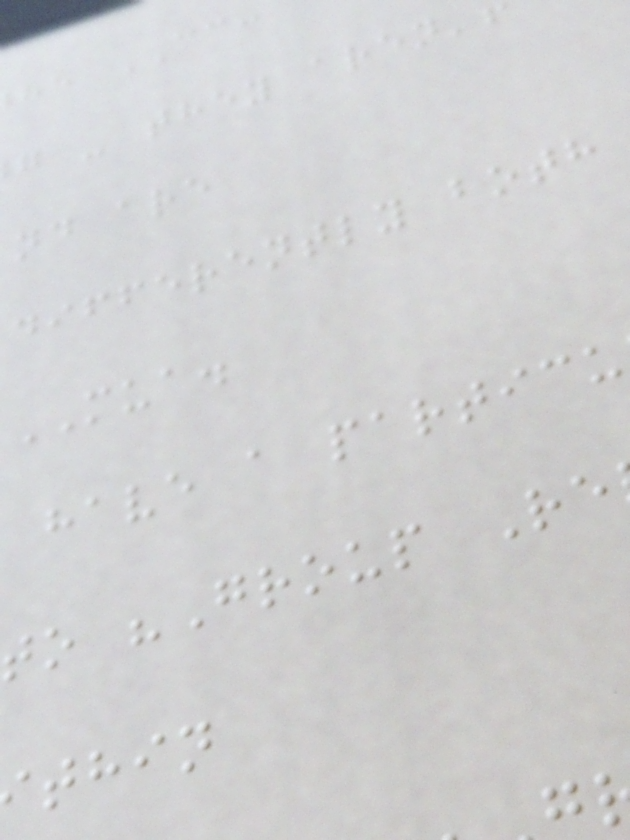he CC:
g - they aren'
nd are
differently both
MUA.
have a particu
to "Group Re
thin
